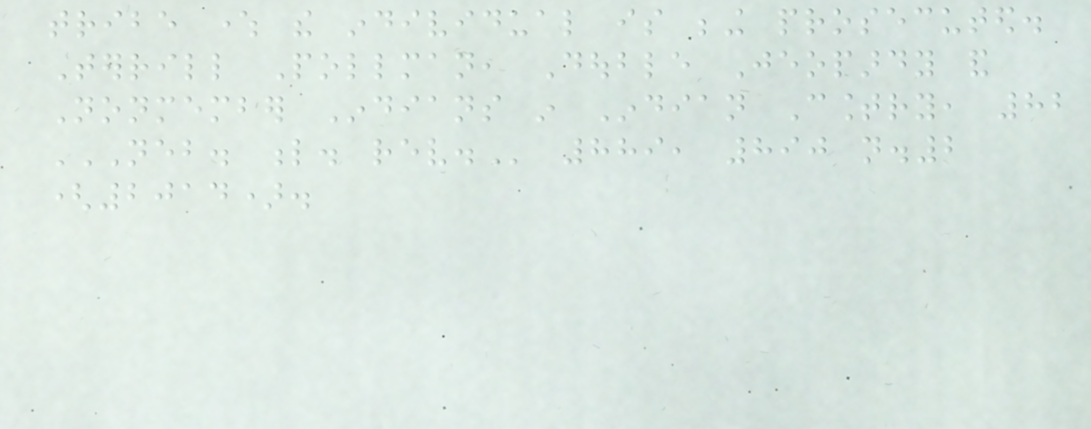tribe where the individual is being prosecuted.
Terrill Pollman, Double Jeopardy and
Nonmember Indians in Indian Country, 82
NEB. L. REV. 889, 890 n.2
(2014).
